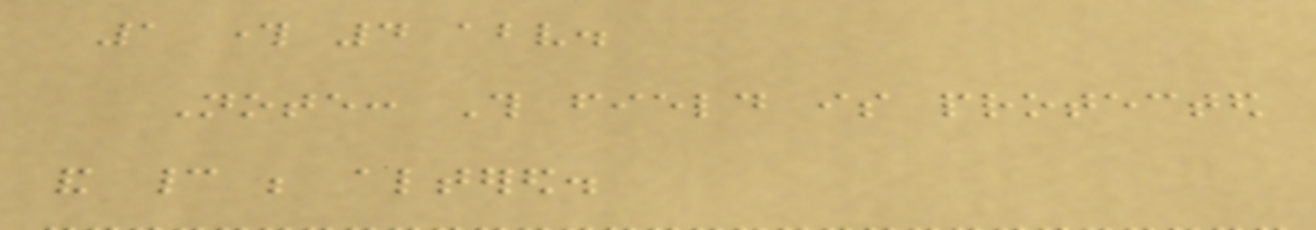1 through 4 above.
Note: This field is protected
and cannot be altered.
